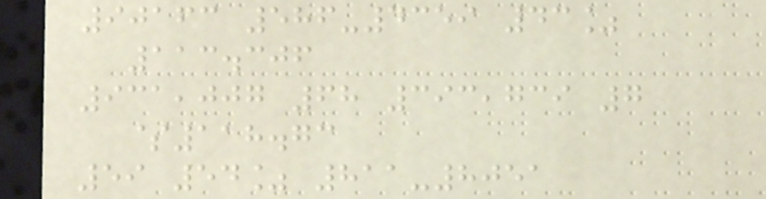90163 586-4359 43%
113.306
931,007 68 393,739 7
$118.73
59 54% 811-8051
